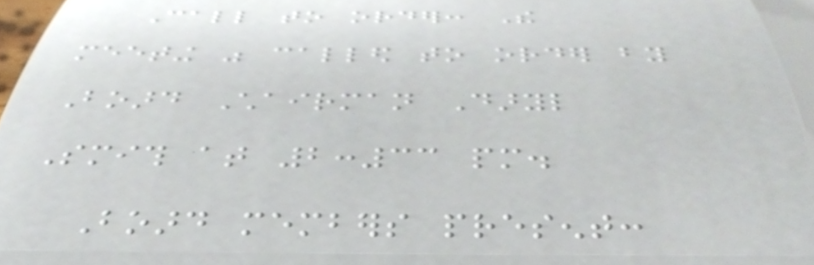Call to order: The
meeting was called to order by
Board Chairman Daryl
Smith at 2:33 pm.
Board members present:
